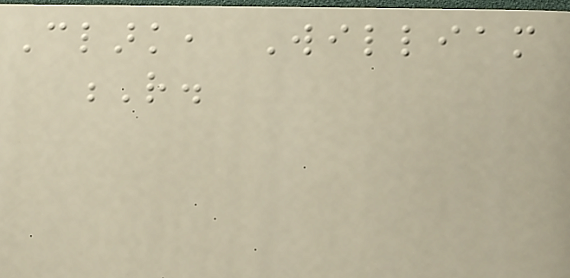Clark, William
R.
